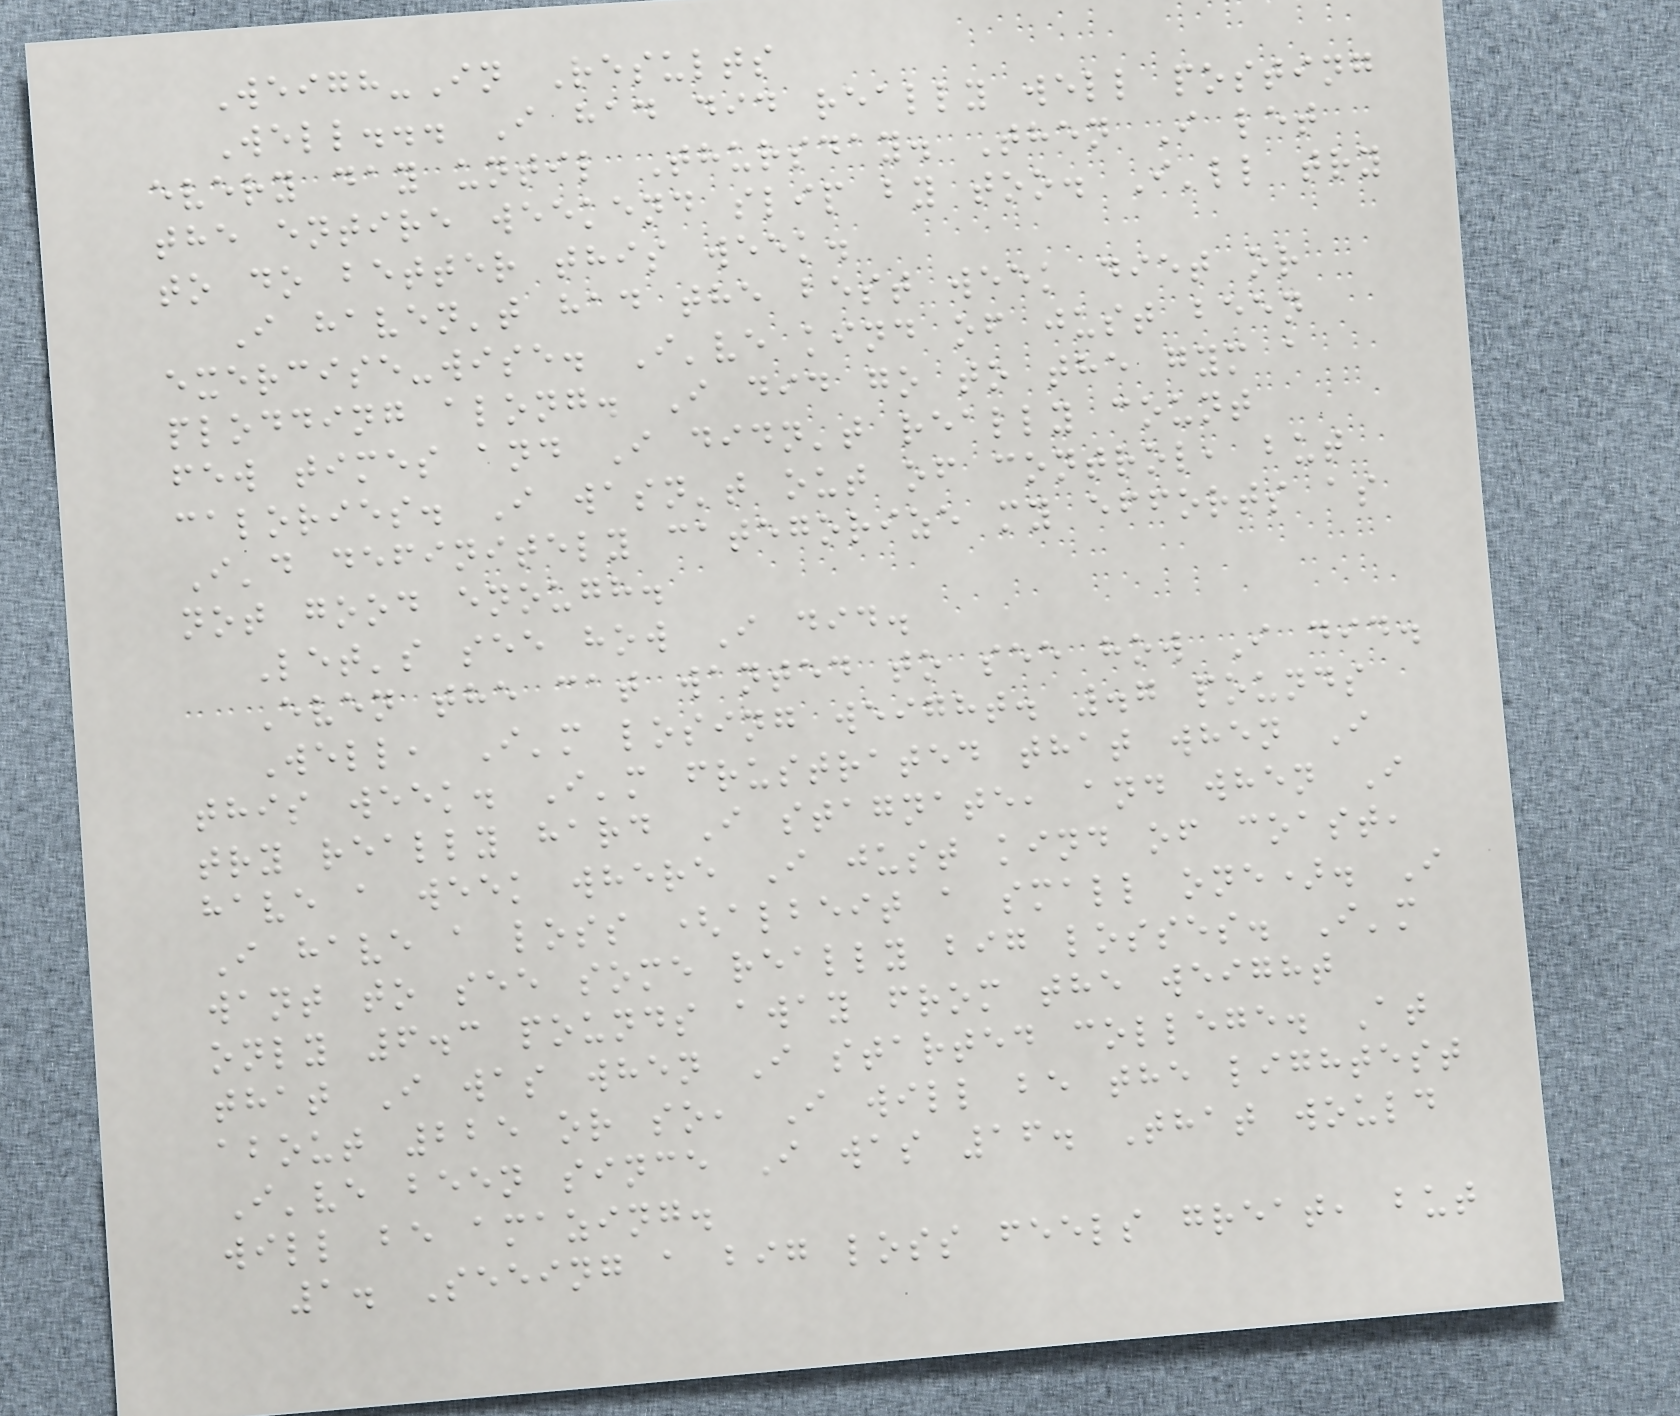Weigh-In Results
Well... I had did really well posting
every day until Thursday. Then I let
the entire weekend slip by too. I'll try
to do better this week.
I haven't had the best week diet or
exercise-wise. I've kind of just been
plodding along. I did go to the gym a
few times and I didn't really count
calories. I wasn't out of control, but
I'd definitely categorize my efforts as
not good enough.
Let's see how I did.
Even the cat wanted to see how I did.
Well, I'm losing weight. .7 pounds
this week. I'm frustrated that when I
try really hard I stagnate, and when I
have a week where I just kind of coast,
I have a loss (albeit a small one). I
want to see some really big losses. I'm
only 6.3 pounds away from the weight
that I was when I started college. At
about 225 or so, I will be the lightest
I've been since I was 16. That would
will be amazing.
1. Seeing a big loss feels great, but
